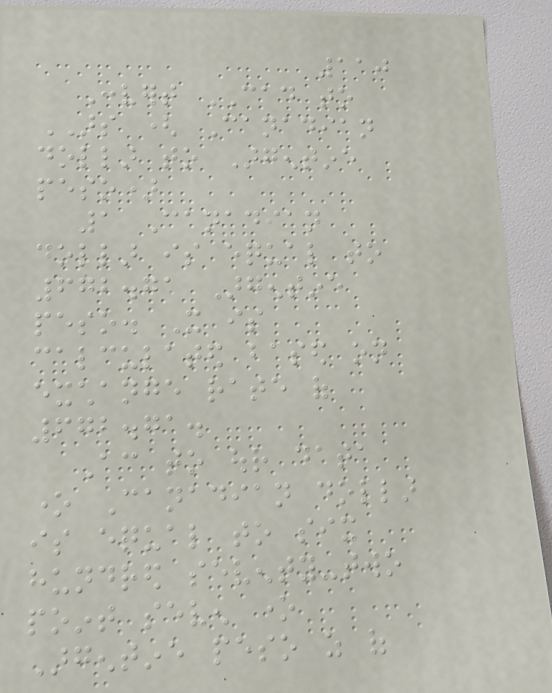110
Convert CAD to
ARS ( Canadian
dollar to Argentine
peso)
1 Canadian
dollar is equal to
672.71 Argentine
peso. It is
calculated based on
exchange rate of
672.71.
According to our data
one Canadian dollar
is equal to six
hundred seventy-two
point seven one
Argentine peso as of
